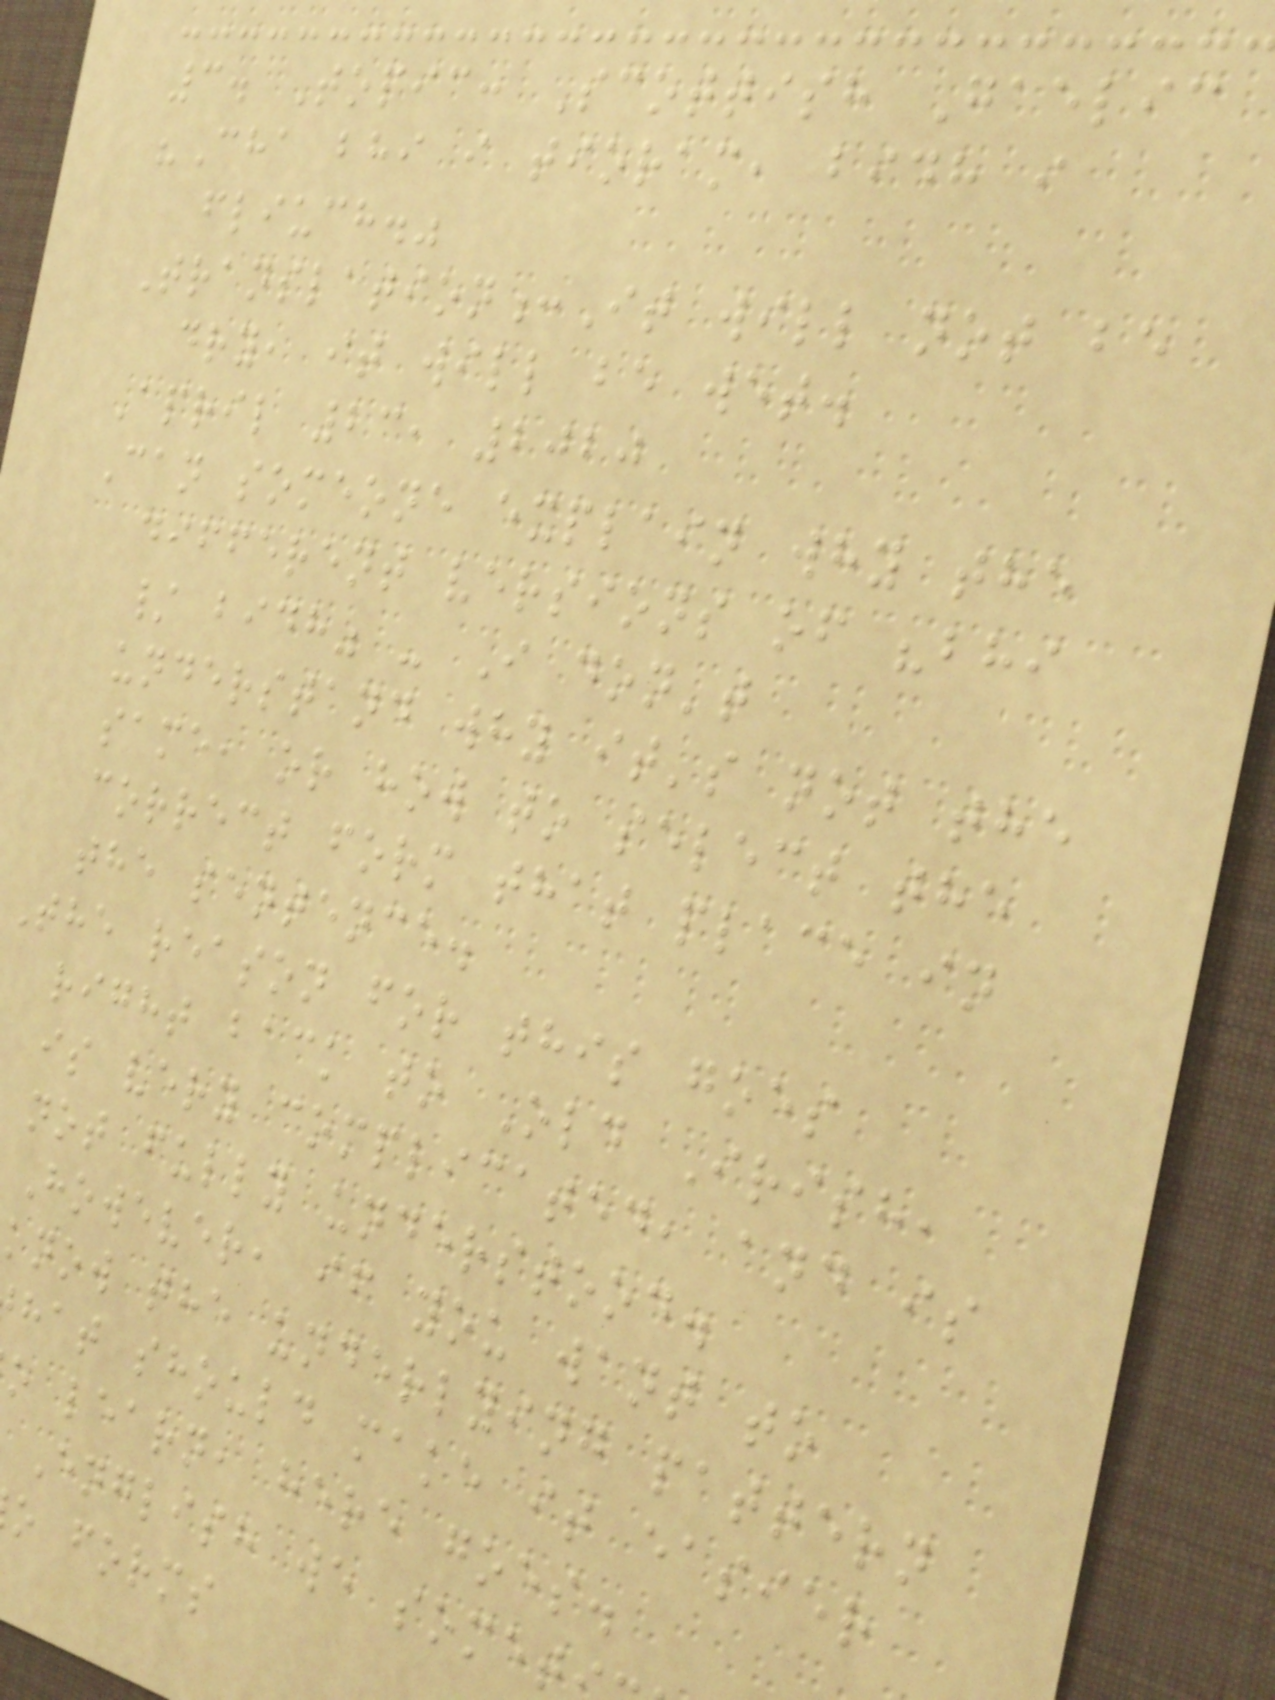3. Topic: Scottish Gaelic
"Cha bhi i tioram, bidh i
fliuch."
Translation:It will not be
dry, it will be wet.
April 23, 2020
Can someone explain why the
different versions of "bhi
/ bidh" - I don't
understand why it's not the
same, or how to select the
correct form that place in
the sentence.
The reason for this goes
right back to Old Irish,
is very complicated, and is
not fully understood.
However, if you want to
know the underlying pattern
hat should make it easier
o learn, here goes.
English we somet
o forms
